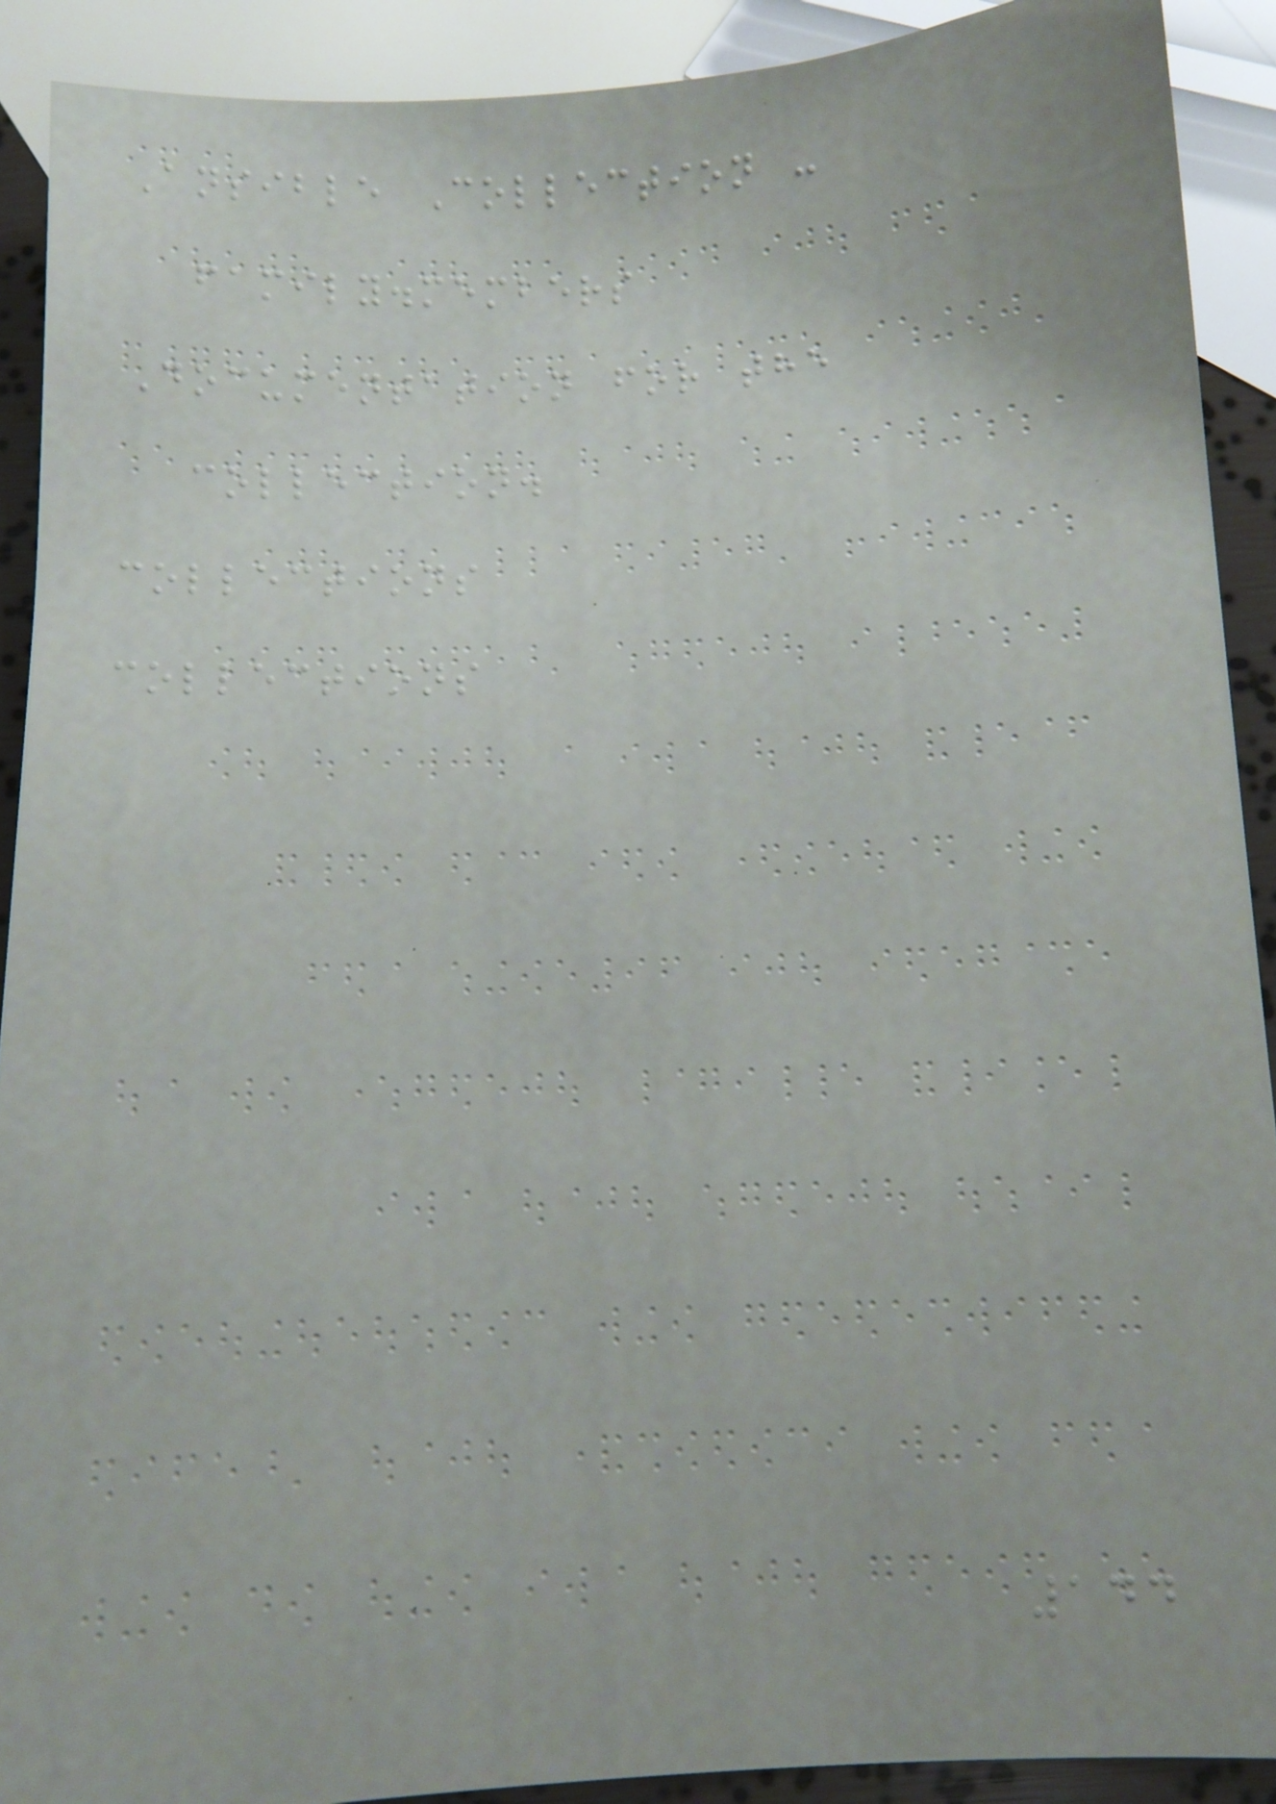Ansible Collection -
family.members
Documentation for the
collection.
collections
collections
144
